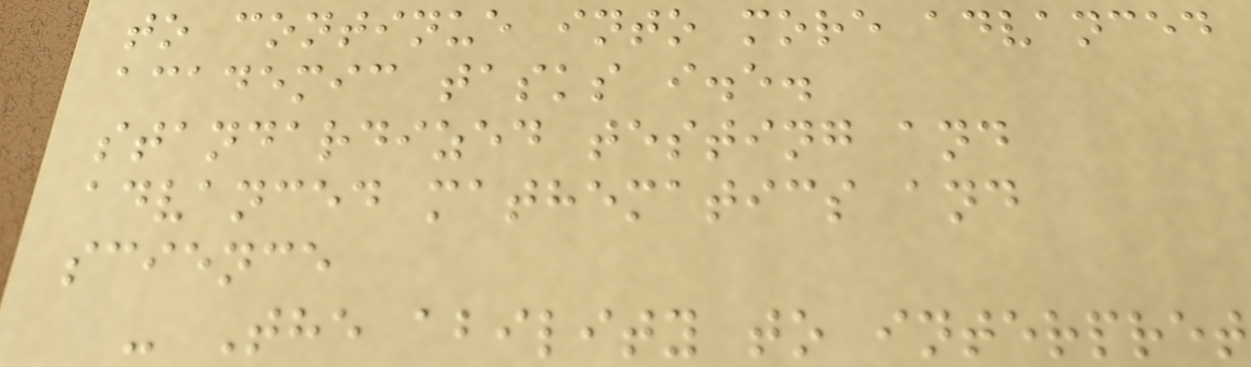to continue into more advanced
academic tasks i.e.
standardized testing and
advanced mathematics and
science
- The ability to interpret
